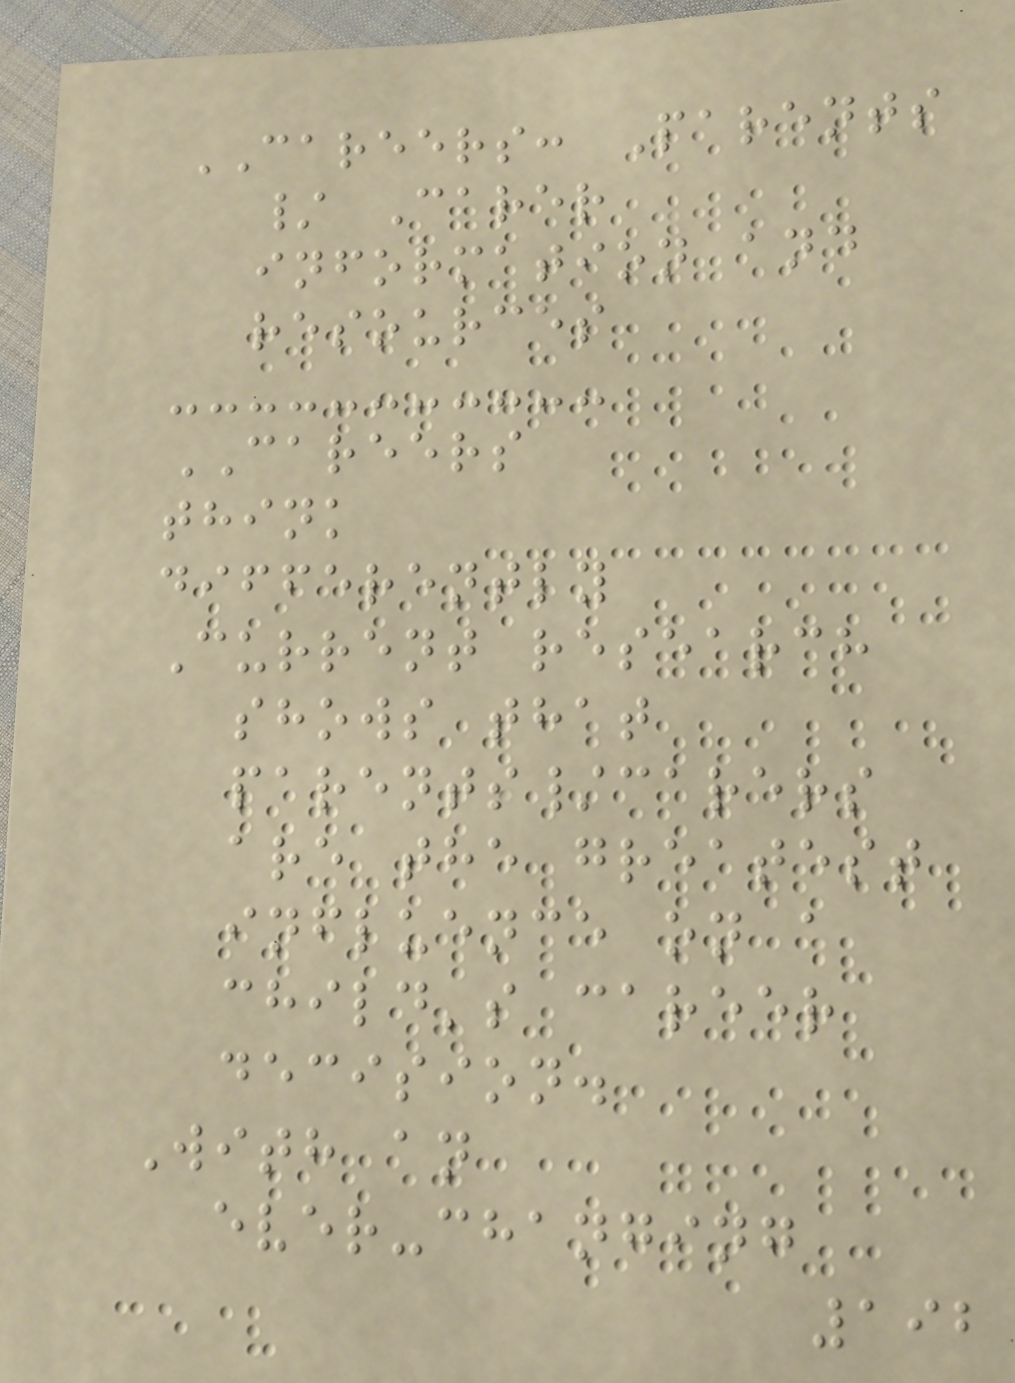CAREERS: Parents
/ Carer
information and
resources
CAREERS
think
differently
Current research
shows that
parents/carers
are the greatest
influence on a
child's career
decision.
With an
ever-changing
192
